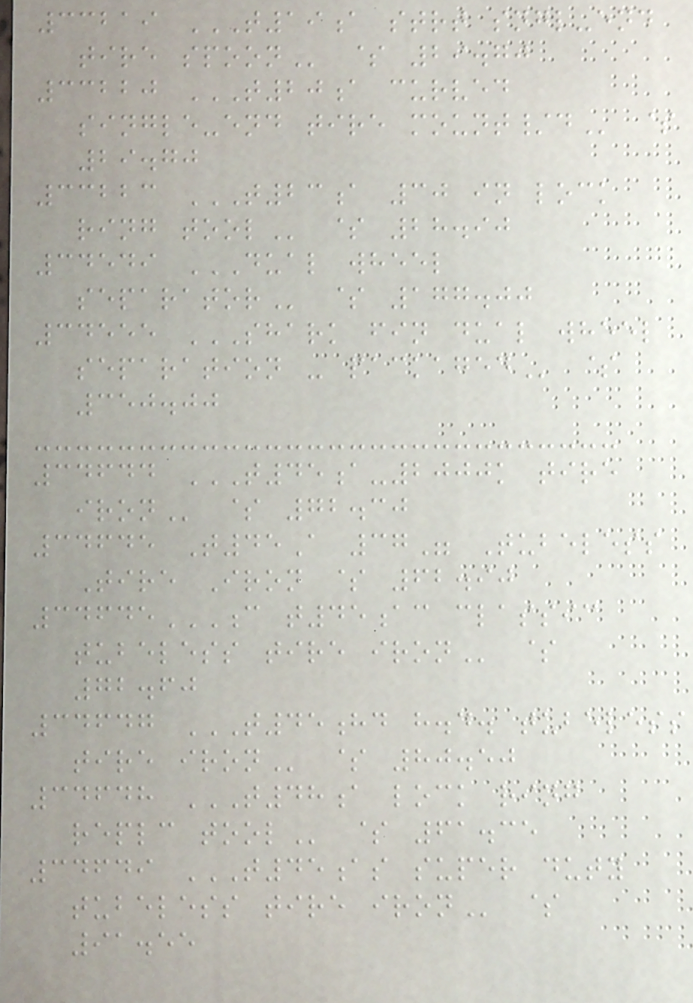33219 T19A STRT SNGL-END
TIRE SPOON $ 29.70
33220 T20A CURVED
SINGLE-END TIRE MOUNT/D $
29.70
33223 T23A 30 IN LOCK
RING TOOL $ 28.90
34549 DUAL WHEEL
SEPARATOR $ 177.00
34555 SHARK FIN DUAL WHEEL
SEPARATION - PACKAGED $
350.00
34644 T45A-2000K TIRE
IRON $ 72.30
34645 T45A 37" Tubeless
Tire Iron $ 62.90
34645C T45AC CLASSIC
TUBELESS TIRE IRON $
72.60
34647 T45HD H.D. TUBELESS
TIRE IRON $ 80.50
34648 T48A LOCK RING
REPLC TOOL $ 61.35
34649 T45AS SUPER DUTY
TUBELESS TIRE IRON $
91.55
